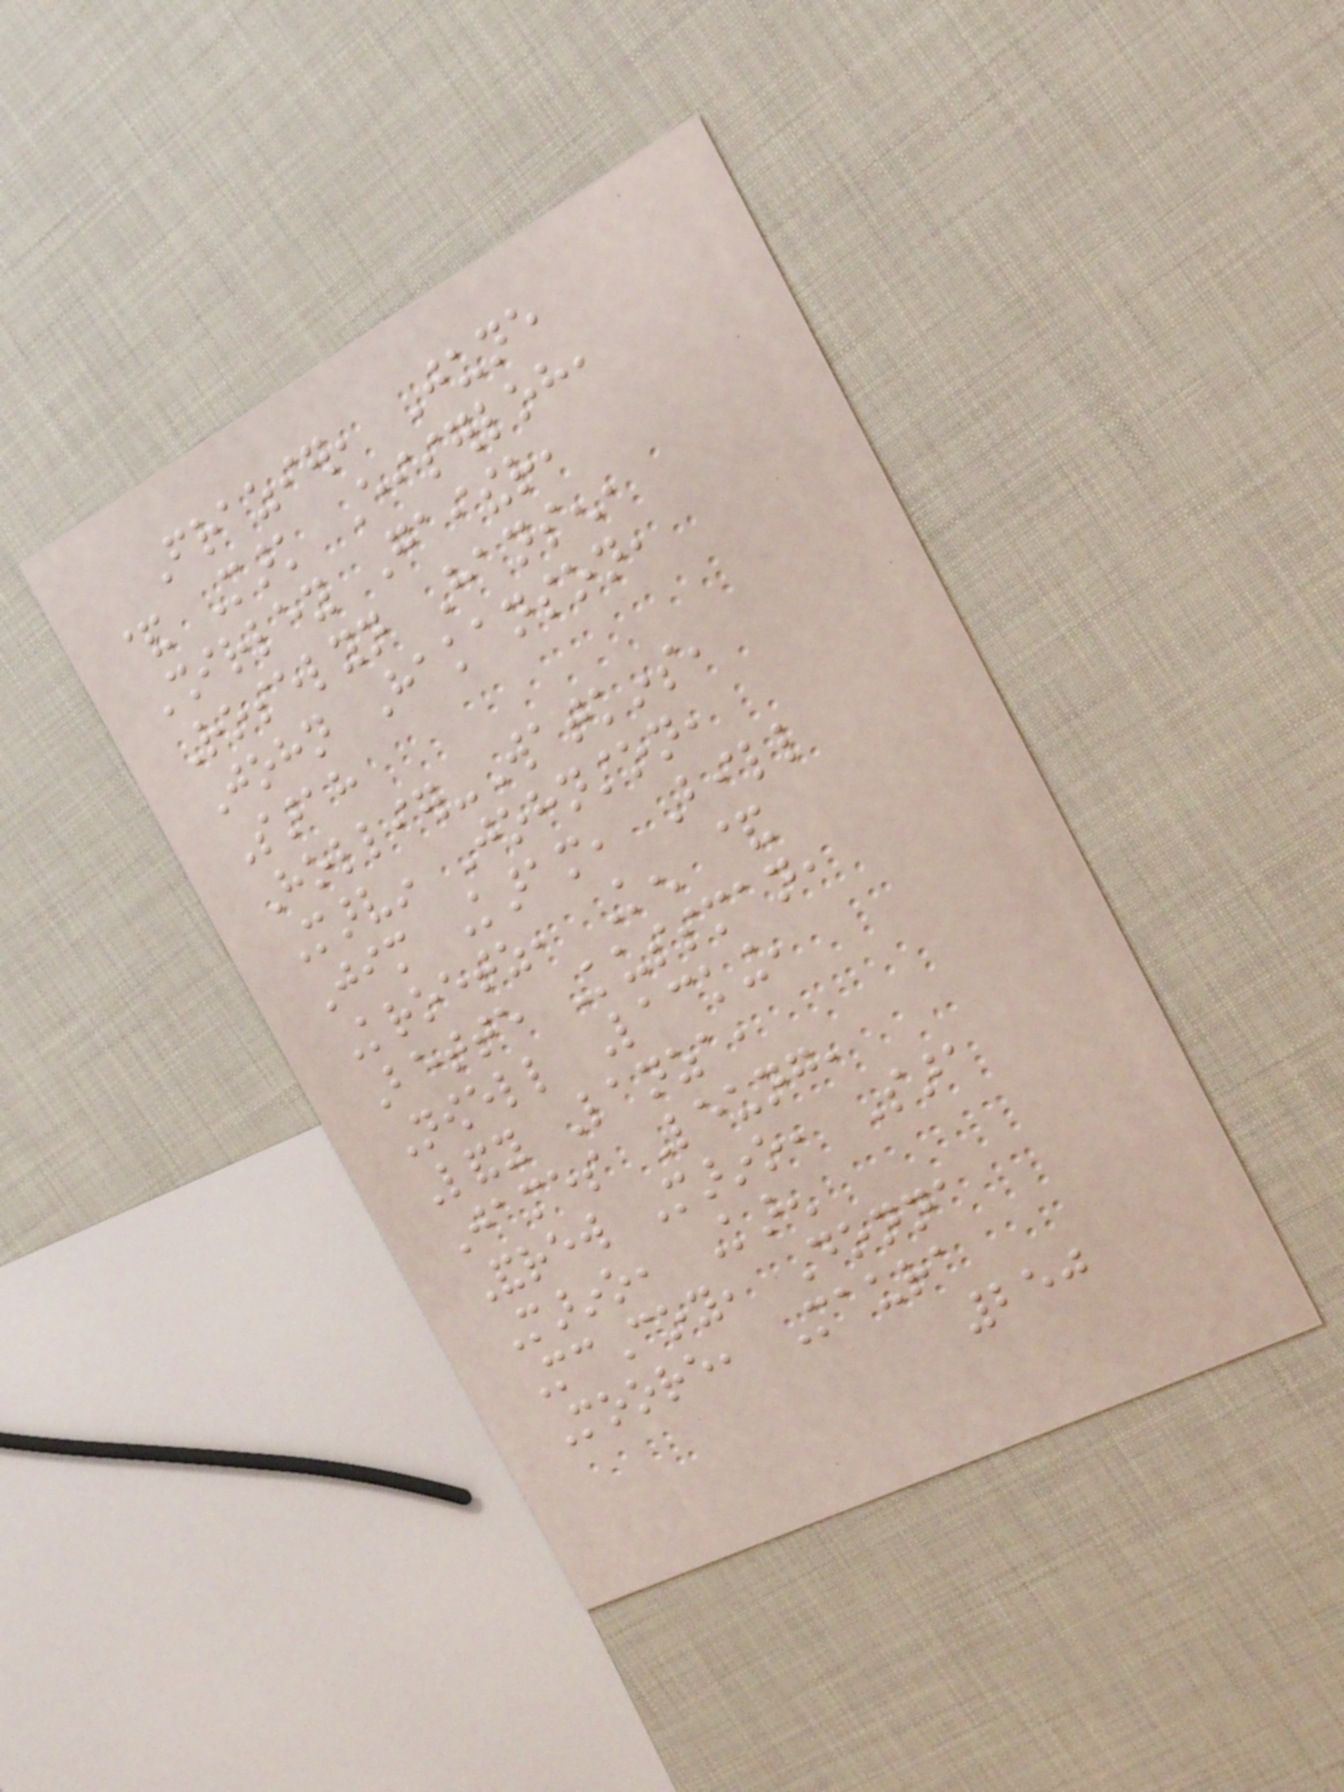Frazier, June
& Mark Eiserloh,
Shirley Gaither,
Roselyn Hansen,
John Hakanson,
Sarah
Hollier-Watkins,
Marvin Johnston,
Jim Karam, Bill
Kroetz, Ken &
Bette Kussman,
Nowell Lacking,
Landy Lanza,
James Leung,
Andrew Marino, Sara
Marino, Karen
McCoy, Donna
Moore, Maura
250
